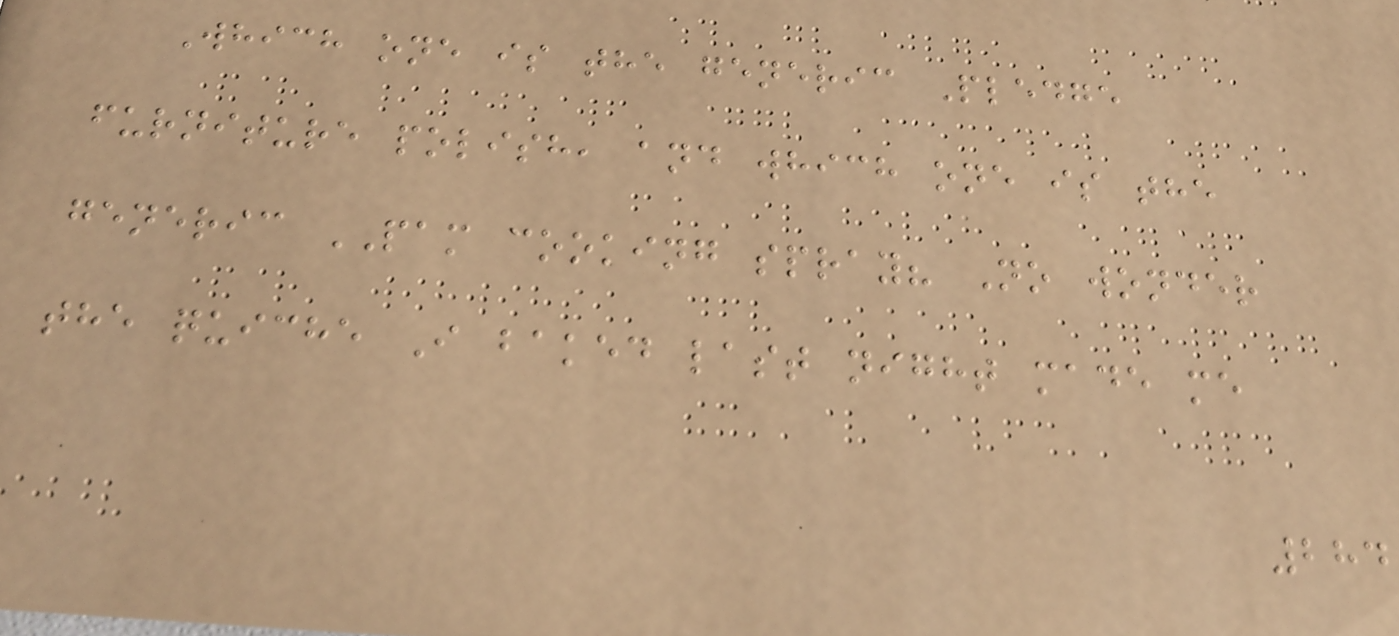Which one is the generic Pledge
furniture polish, and which one is the
generic PAM cooking spray? No wonder
the quiche I baked last night made me
284
